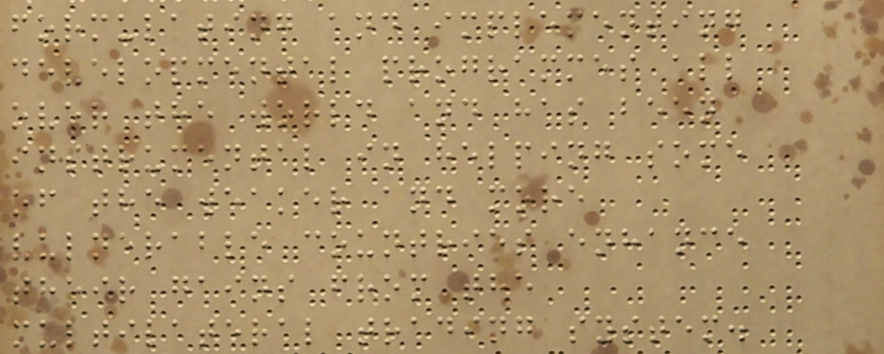formulating and implementing
developmental programmes all
over the world and has been
instrumental in helping some
of the weaker and more
vulnerable countries enhance
their gains from the
multilateral trading system.
